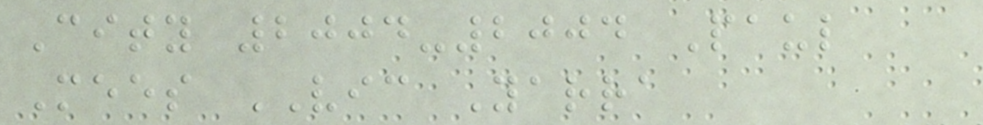City 2004-2004 Paul
Mees VIC Yarra
